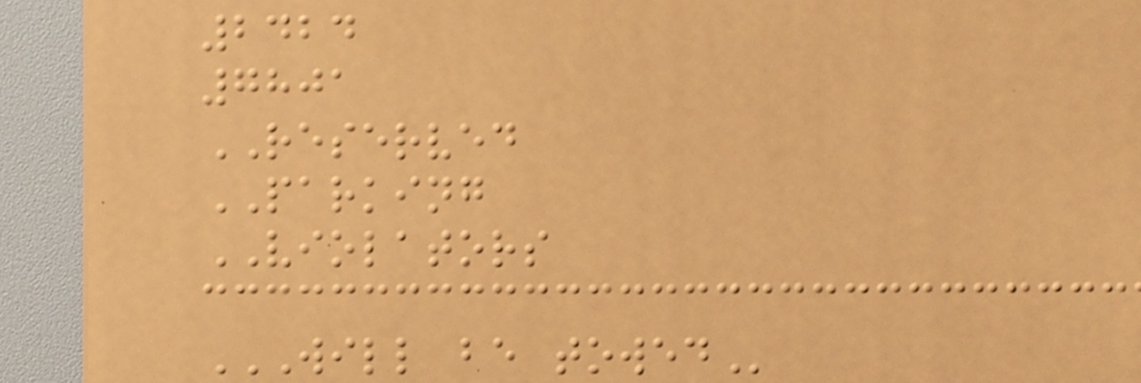2424
7801
RESERVED
PARKING
VIOLATORS
WILL BE TOWED
